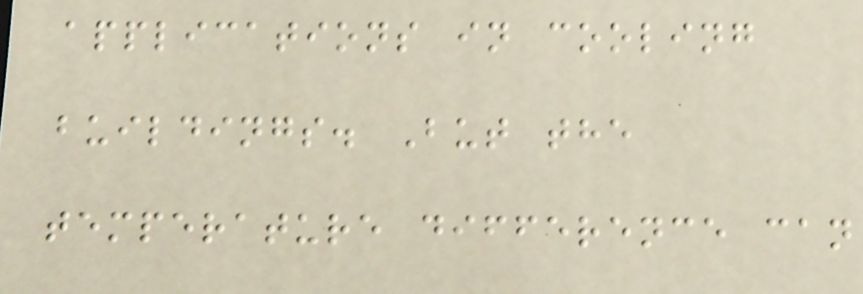applications in cooling
buildings. But the
temperature difference can
